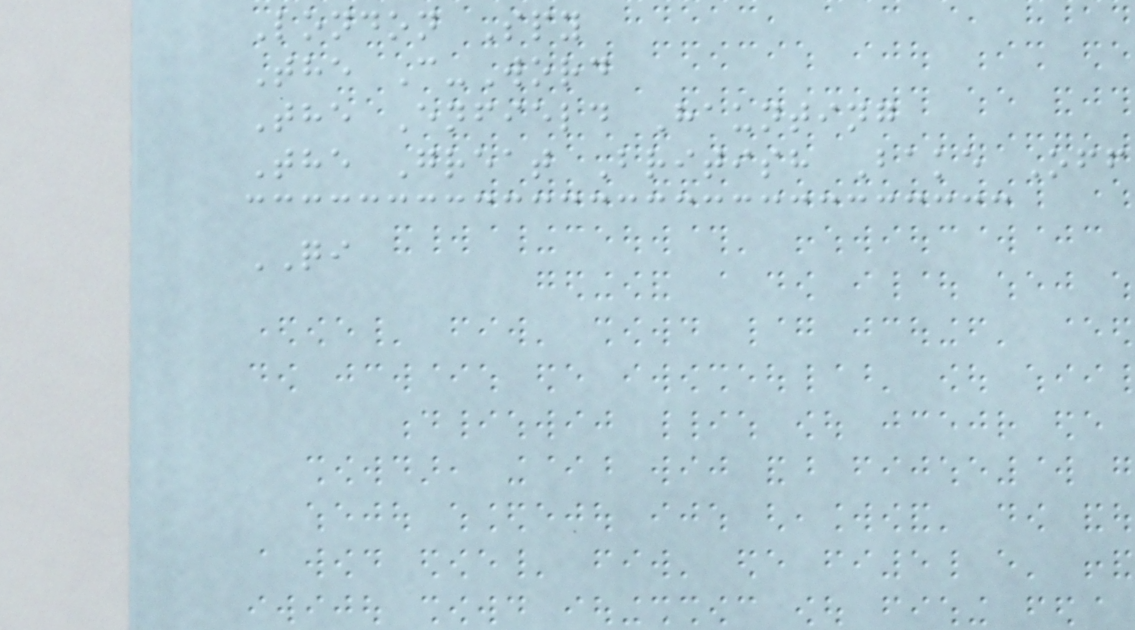London Spy
The C-Word
The Enfield Haunting
The Great British Bake Off
QI
